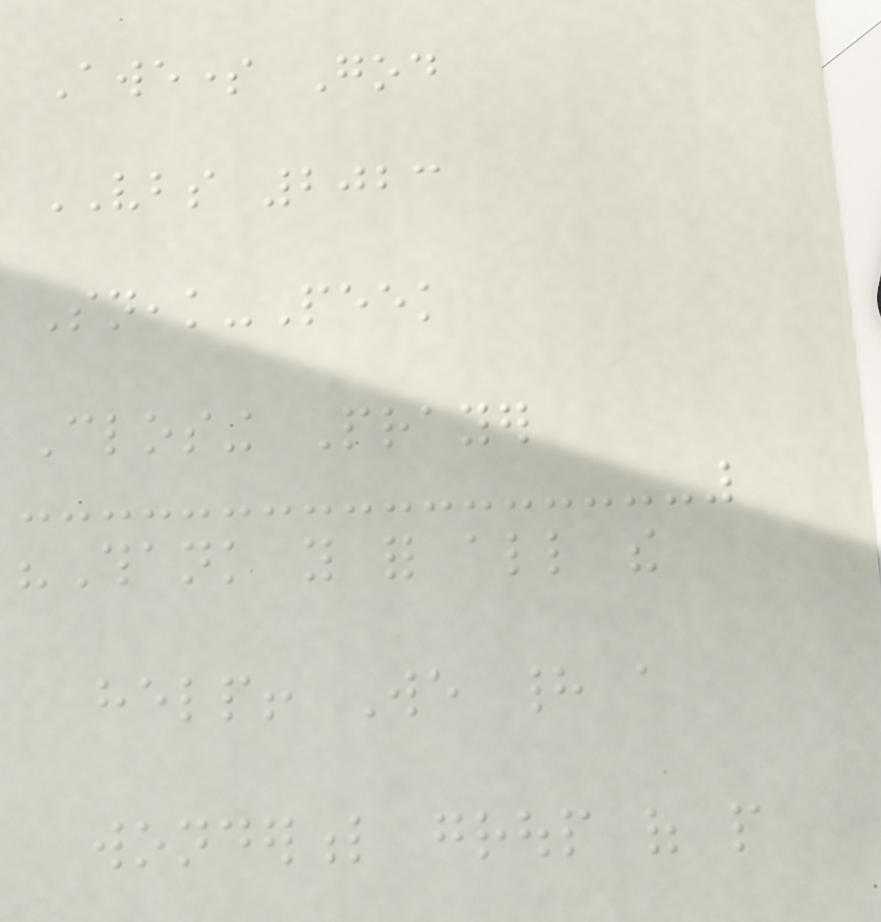Awesome God
VBS 2023
Sneak-Peek
Closing Prayer
"Thank you for all the
help! We had a
wonderful group of people
